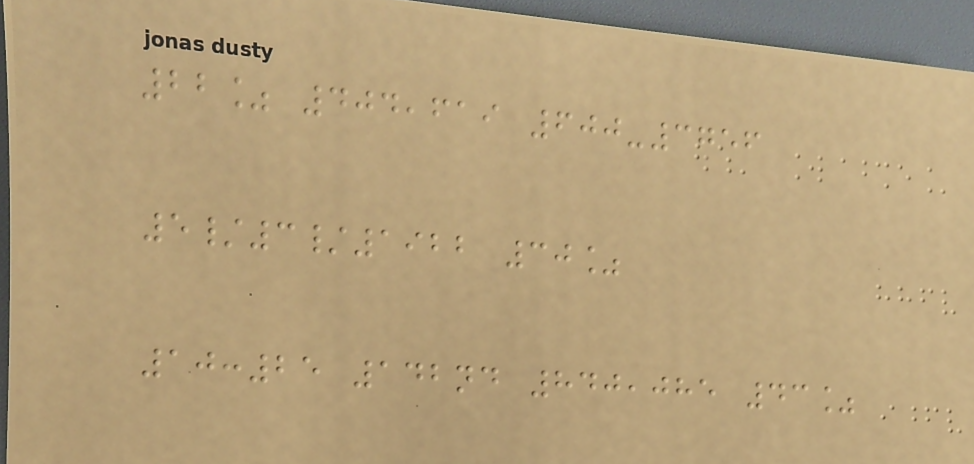22% 404,619 600-3756
5/3/1922 30%
10:25 142nd 840,085 43%
